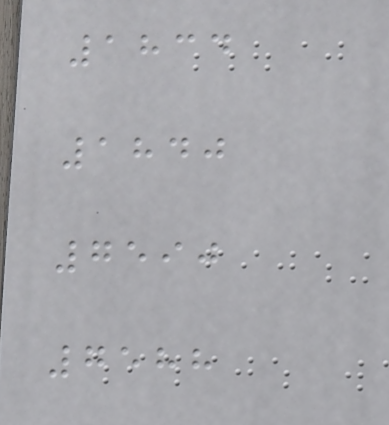1834
1840
7590
7588
